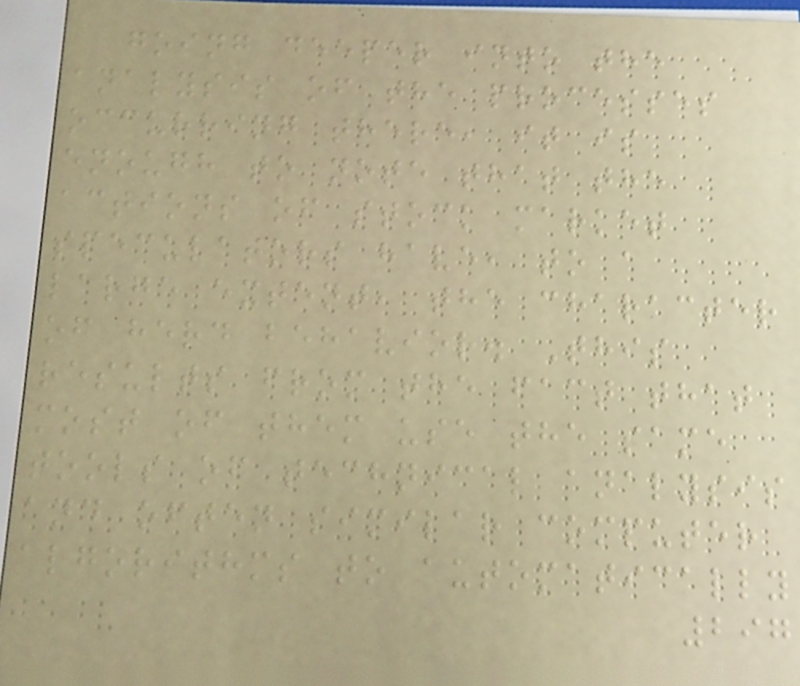going deeper into the
analysis of the processes
occurring there, it is
enough to note that the
actions of stock market
speculators have, to a
large extent, the character
of herd behavior. This
results from the fact that
most of them use the same
tools of technical analysis
and often similar computer
algorithms to automatically
297
